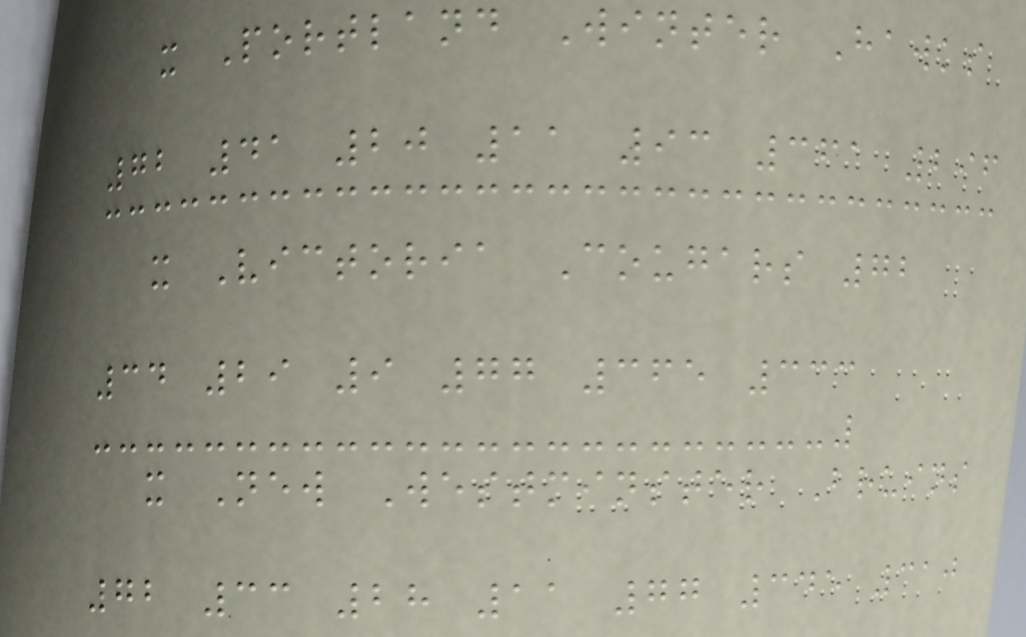x Portland Winter Hawks
72 41 20 11 93 361 296
x Victoria Cougars 72
34 29 9 77 365 333
x New Westminster Bruins
72 33 28 11 77 345 310
